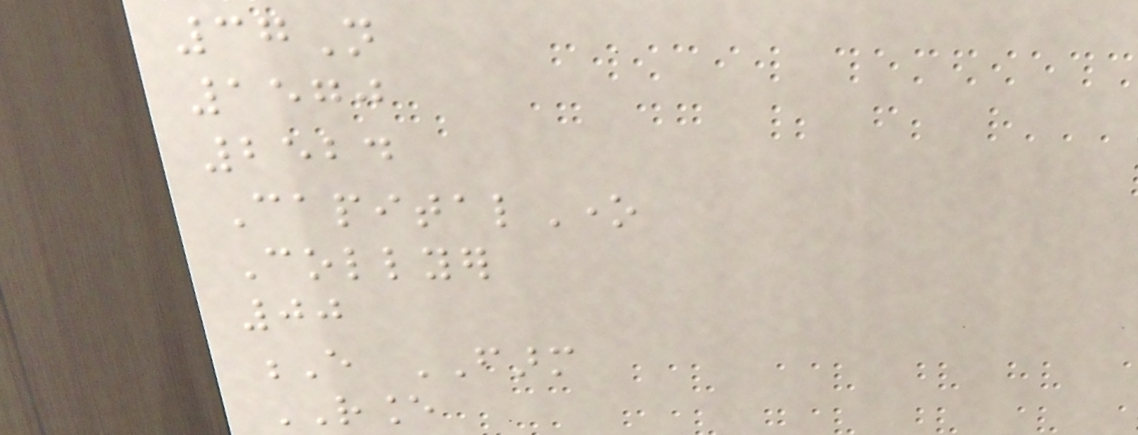37N
1570
2524
CapitalOne
Collyer
00
E FARM
RANCE
